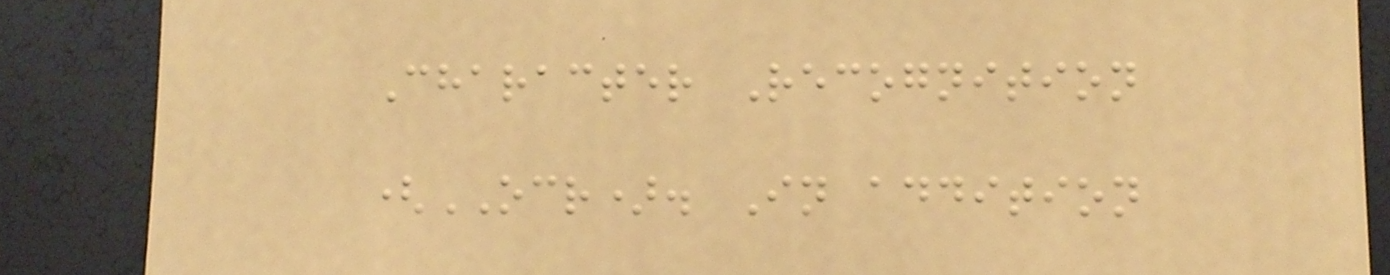Character Recognition
(OCR). In addition
